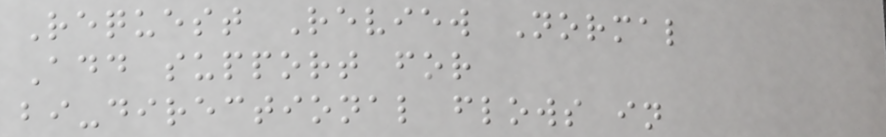Request Review Normal
Add support for
bi-directional flows in
